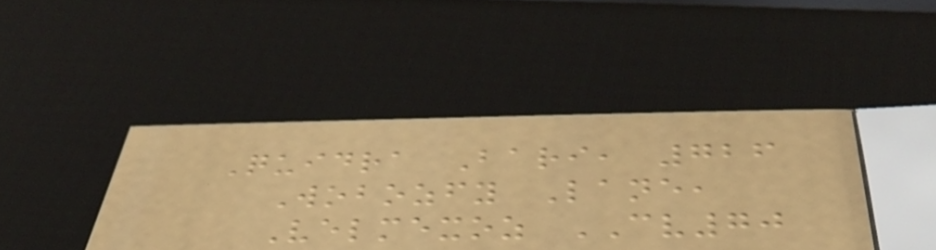Quidra Bari, 726
Wobozfy Lane,
Velmexoz CV70
